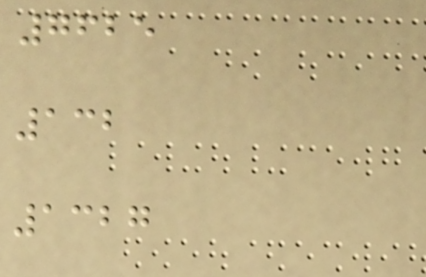7625
132
1327
